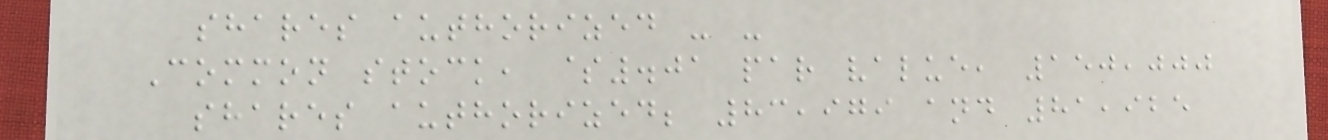shares authorized - -
Common stock, $.01 par value, 150,000
shares authorized; 83,979 and 81,925
